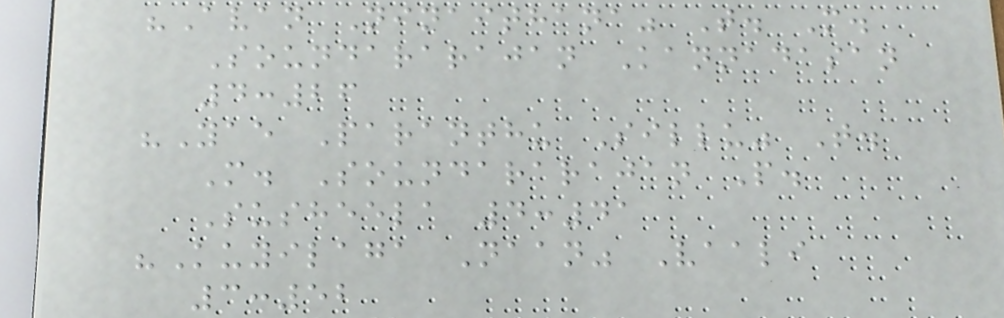"Avan Ninaithana" T. M.
Soundararajan Kannadasan
4:26
"Yae Paranthu Sillu" T.
M. Soundararajan P.
Susheela 4:41
"Kuyilaga Naan" Vaali
3:52
